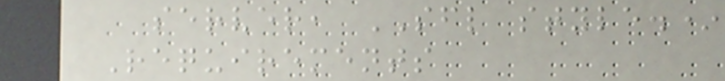server, SFL style.*
Requirements
